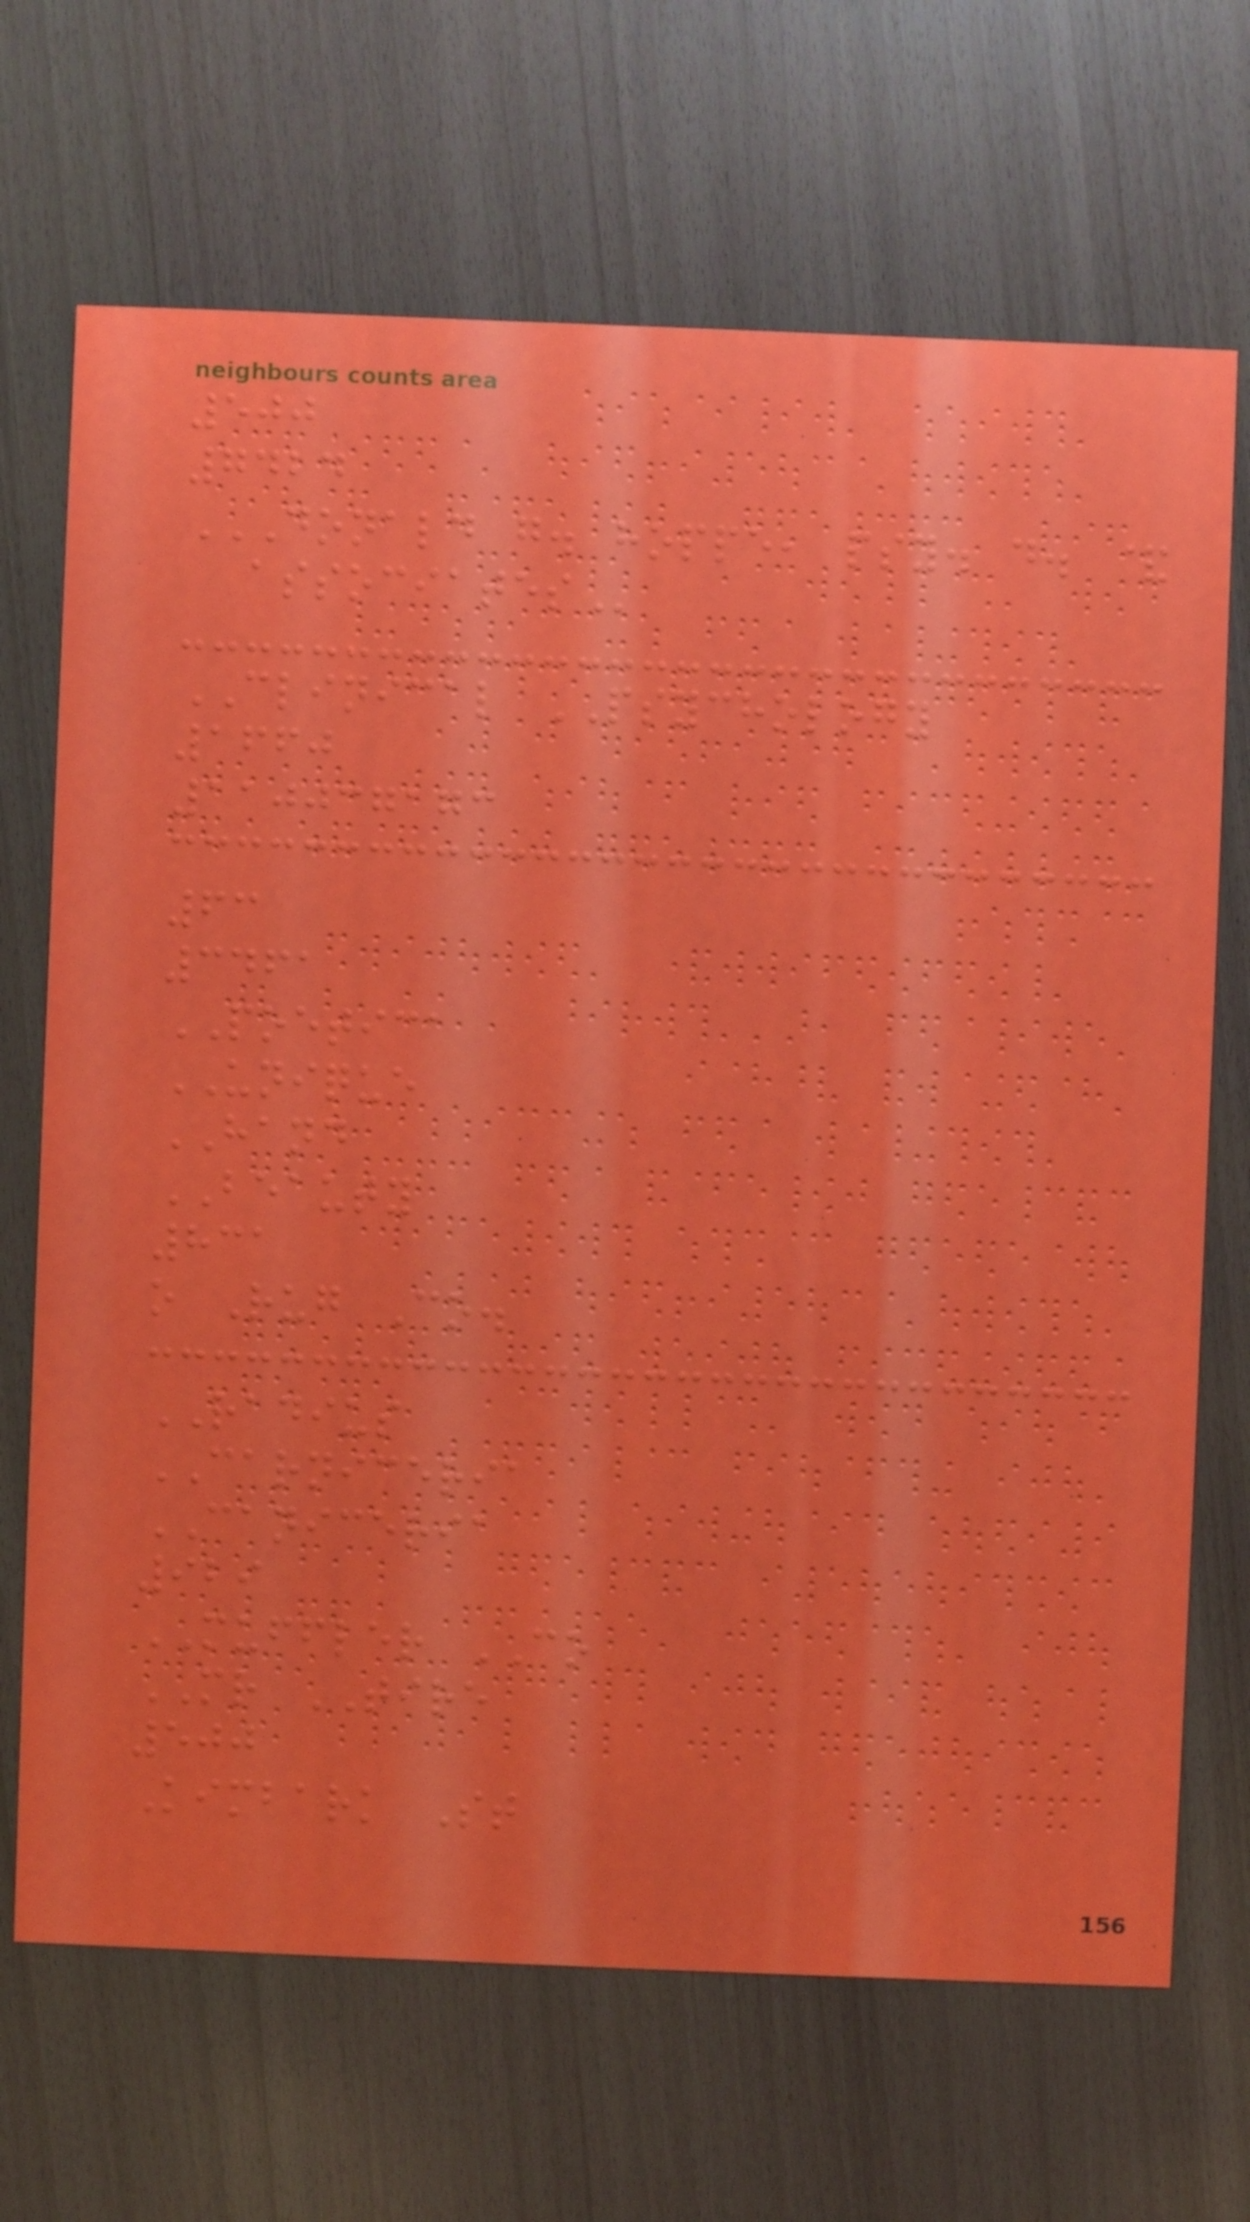500
7424
DONALD G. HOPPE, PSY. D. &
ASSOCIATES
CLINICAL PSYCHOLOGY
1660
110037173
63
3461
POETICA
UNIQUE
HAND
BEAUTY
831
o Rug Co.
RADIUS
CARNICERIA
CANICERIA
929
MUFFLER CO
MR TIRE
500
Kimbark St
